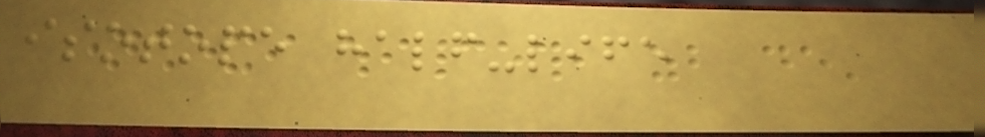isotope half-life
